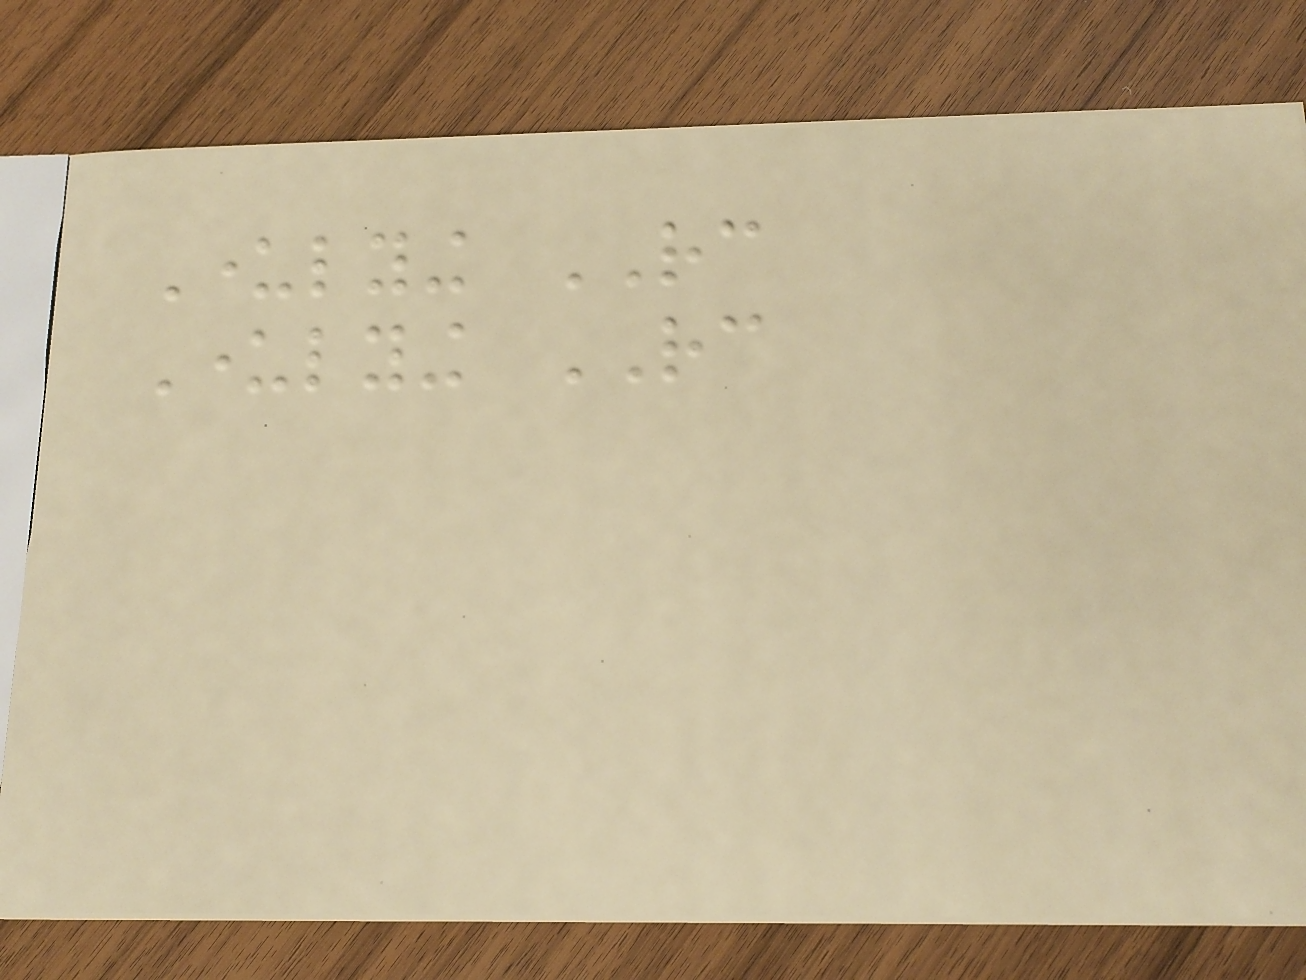Underlying RC
Underlying RC
